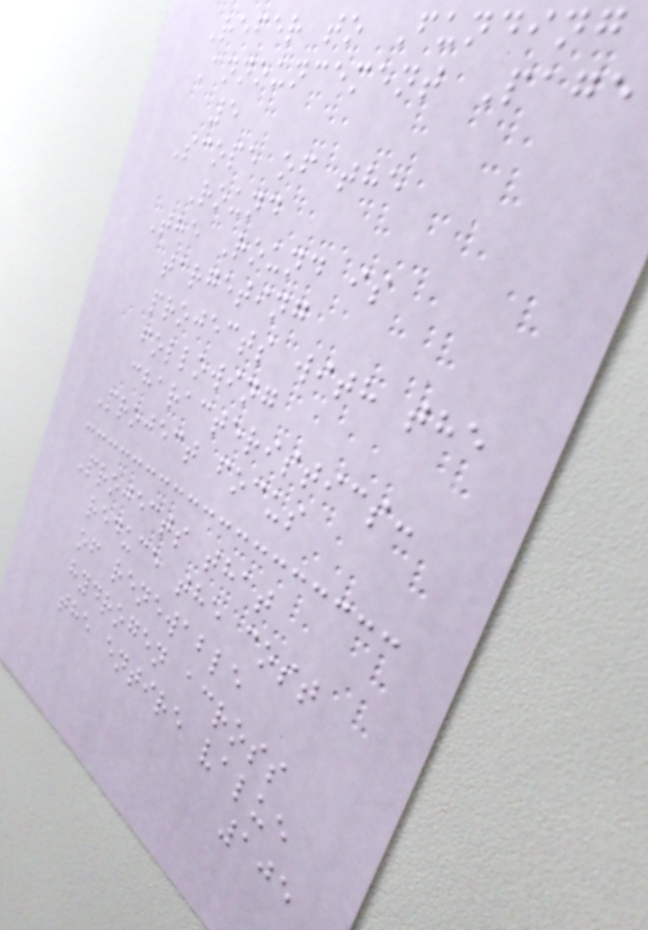Refer to Funding
Announcement Page
5
Scope of the
Round
The Round is
targeting
projects with the
following
characteristics:
Project focus
Projects that
reduce the cost
of renewable
hydrogen across
the entire value
105
